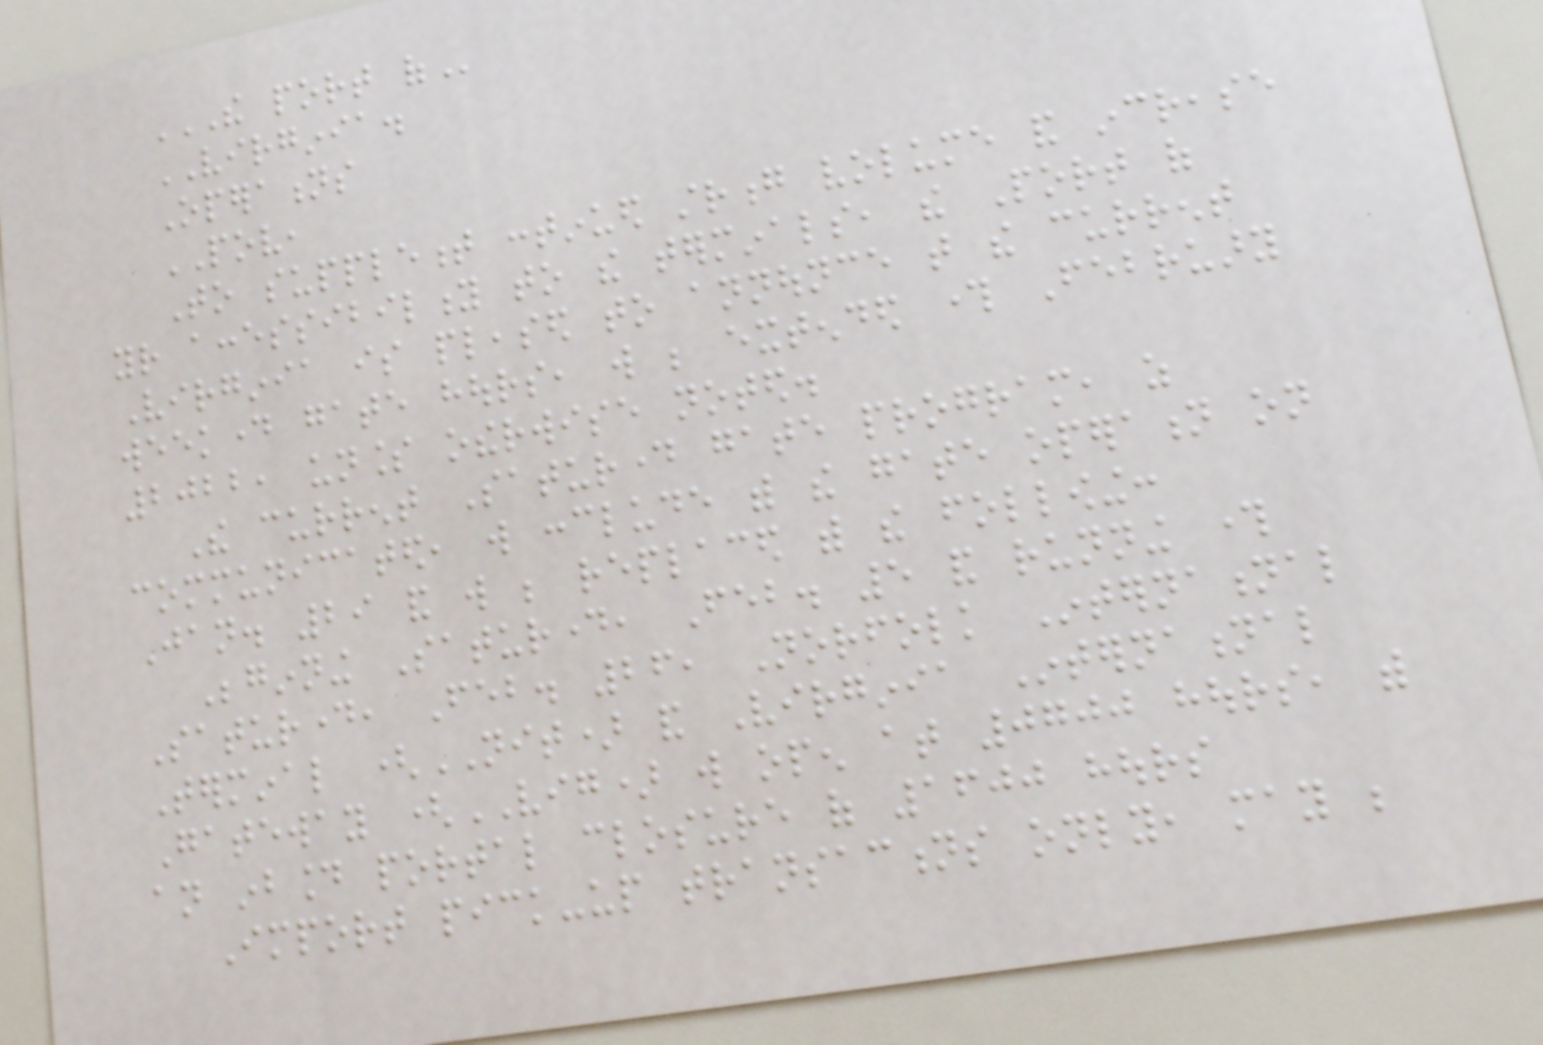THE PORT OF
VIRGINIA.
Operations
POV,
To supplement continued strong volume and increase
your accessibility to the terminals, the Port of
Virginia is pleased to announce that the current
weekday gate hours, will be extended through February
2022, unless otherwise noted.
The current Saturday gate program, as
communicated, will conclude with the gate operation on
Jan. 29 and will be replaced with the following:
Beginning Saturday, Feb. 5 and running through
Saturday, Feb. 26, Norfolk International
Terminal (NIT) and Virginia International
Gateway (VIG) will open at 0700 hours, with
an inbound portal closure of 1600 hours
Import pick-up transactions only, may be
